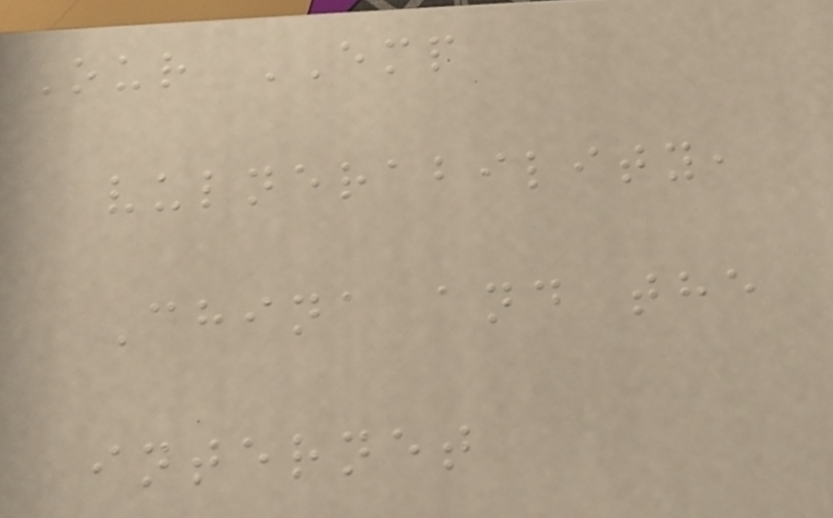Our EMP
vulnerability,
China and the
internet
